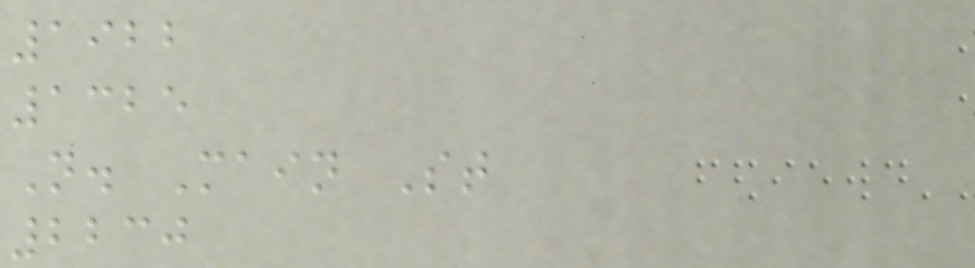1922
1325
N. Main St
2230
